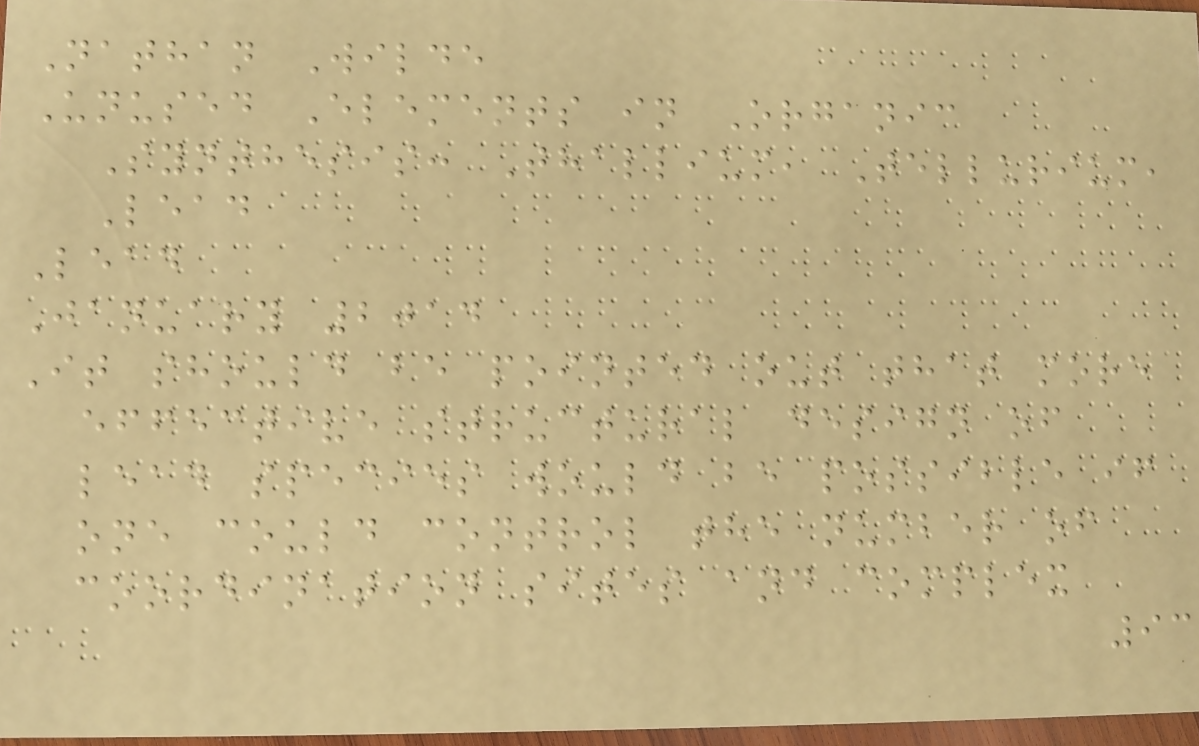Nathan Wilde
Unused Elements in Organic
Synthesis: Thallium, Tellurium,
Lead
Lead
January 2014
It should be pointed out that more
effective structural design of
lead species would be possible if
one could control the number of
coordination sites and complex
93
